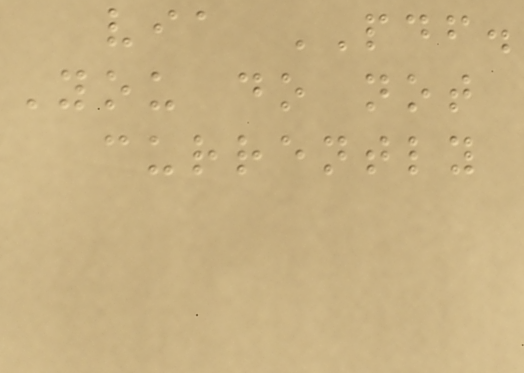via PDF.
You do not
currently
